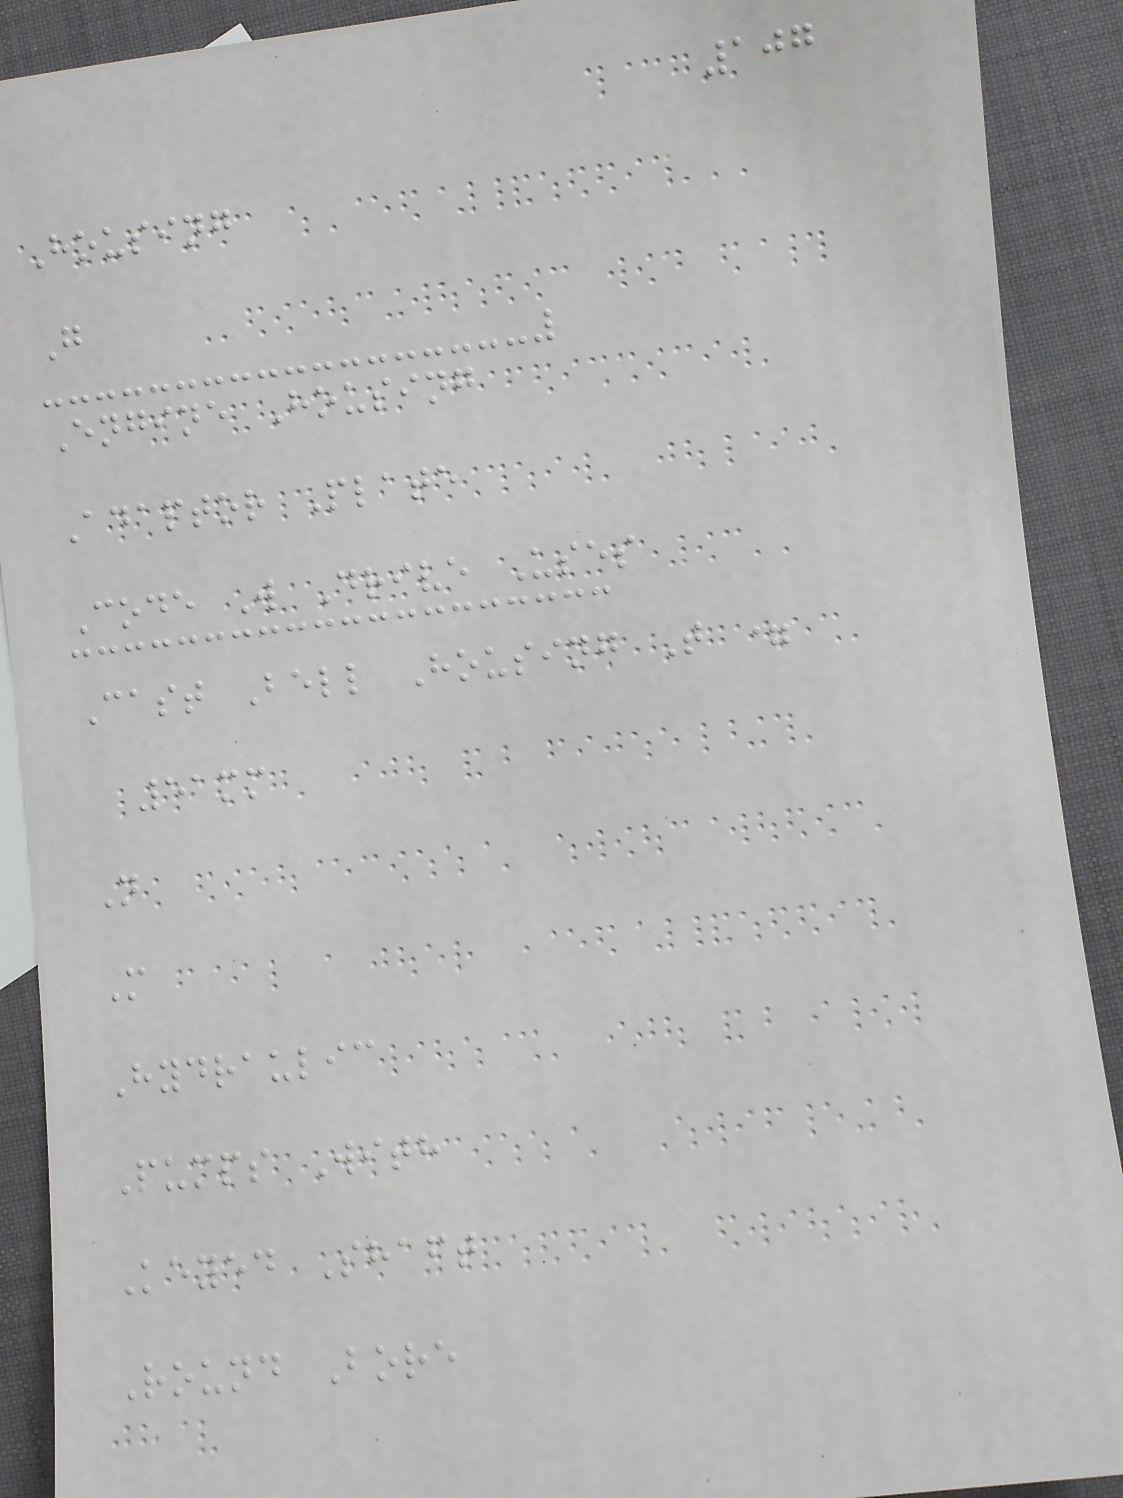107
Housing
G
Engine Housing
Adaptor Plate
Code W Drive Uses
Cast Bell Housing T =
51mm
N
M
Hydraulic
Pumps With
Keyed Shaft
Round Bore
